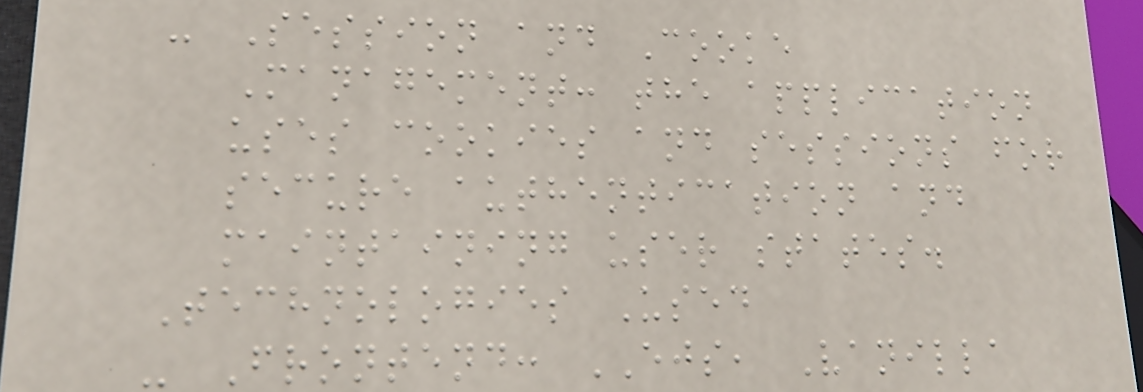- Session and Cooke
Management: the application
uses cookies and sessions for
secure authentication and
maintaining user states.
Technologies Used
- Frontend: EJS, Vanilla
